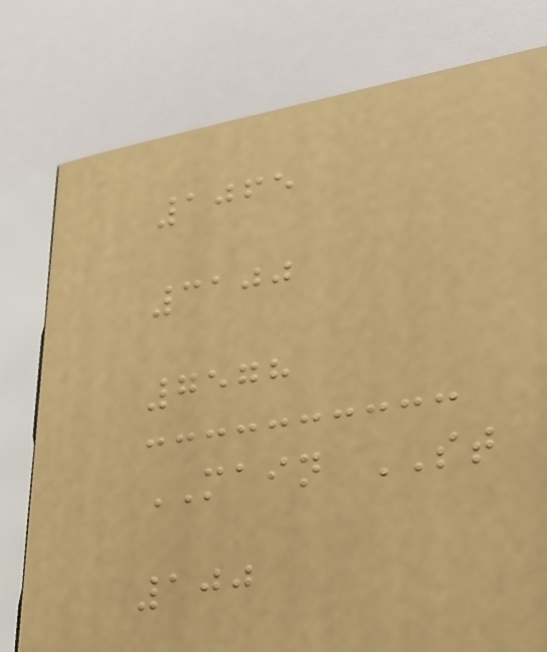1065
3100
7578
MAIN ST
100
